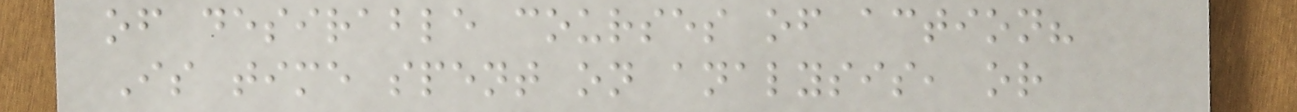of desirable courses of action?
Is time spent on analysis, or
